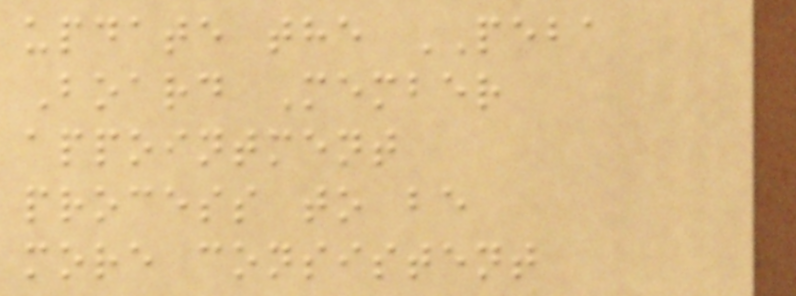update the PEBA
Board Member
appointment
process to be
more consistent
